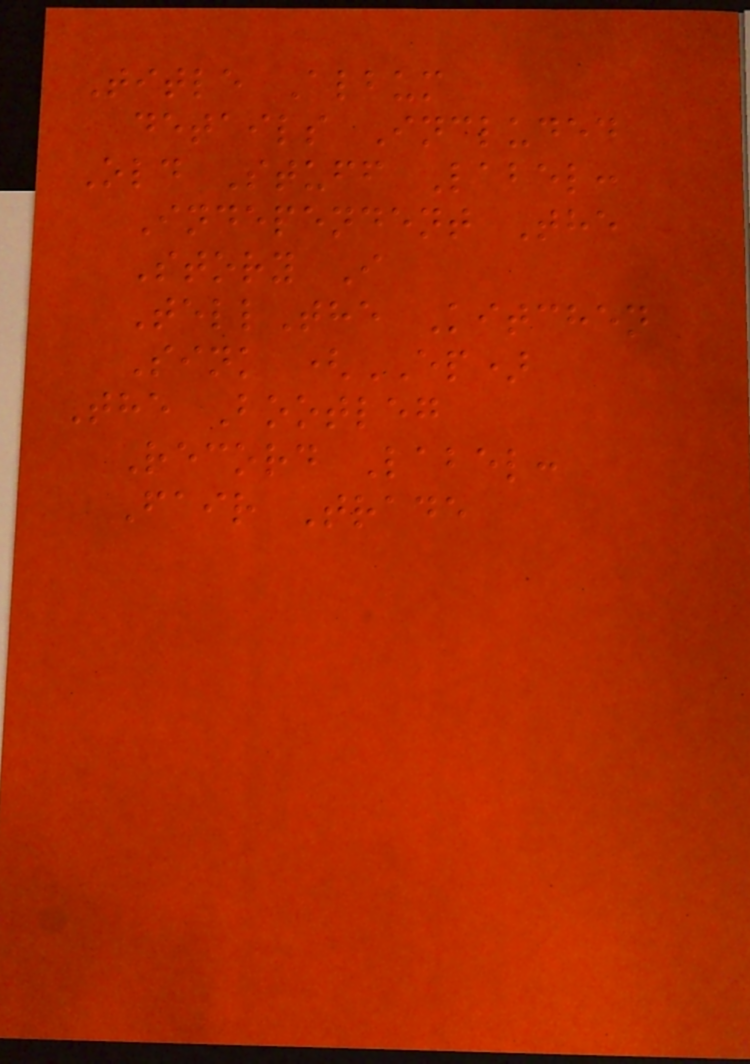Title Album
details Included
Old Stuff Label:
Independent The
Story I
TellThe Kitchen
Sink (EP)
The Bootleg
Record Label:
Fair Trade
